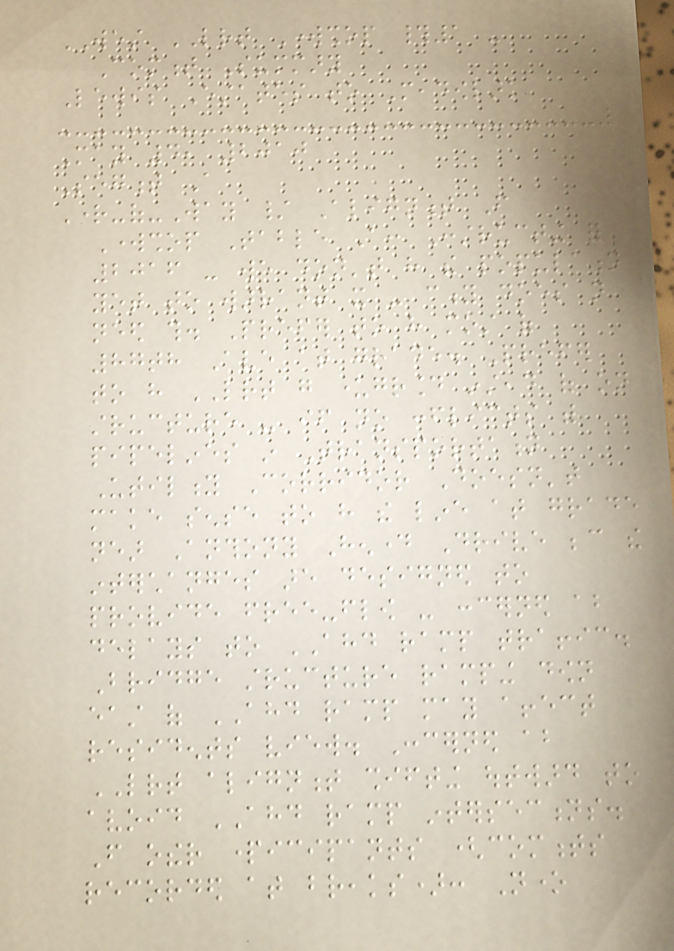WEST LRT Workshop #1 -
Comment Summary
Lewis Estates to Meadowlark
May 4, 2010
Segment A
Right-of-Way / Alignment From
Workshop Table A: Constructing for
2016 - we don't have the population
yet to warrant it - city does not
need this. Prefer to have most of
87th Ave at grade. Prefer
to have LRT go underground instead of on
structure - if no conflicts with
pipelines in Transportation
Utility Corridor Doesn't
make sense to have the line at grade
near Anthony Henday Drive because the
interchanges are designed to
provide free-flow - concerned about
delays to AHD ramp traffic.
Bridge structure ramping down
east of AHD ramp may affect
residents view. Concerned about
LRT alignment shifting outward to
avoid AHD ramp intersections.
From other participants (comments
recorded at breaks): None
